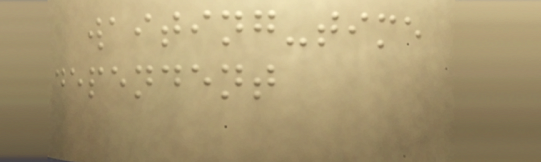waiting-time
dependent
